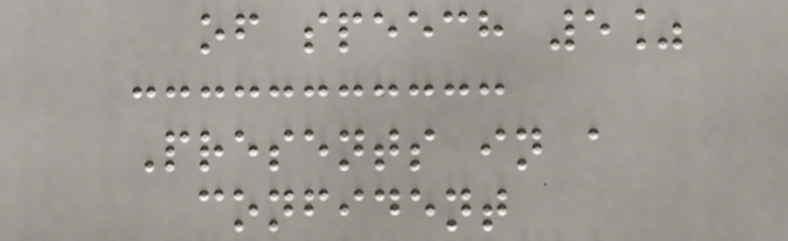of speech 5%
Presents in a
confident
